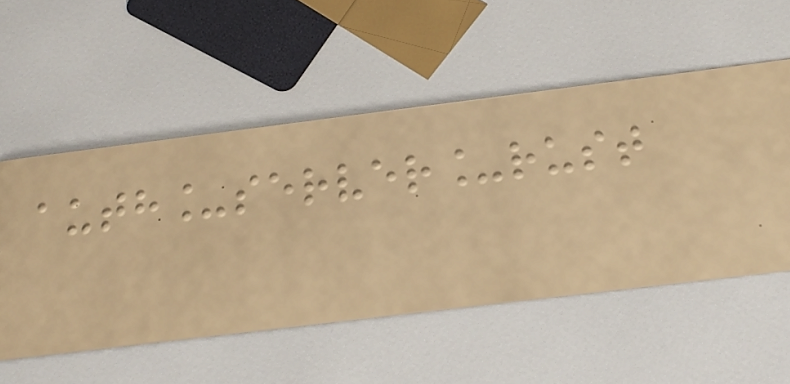auth_server_rust
